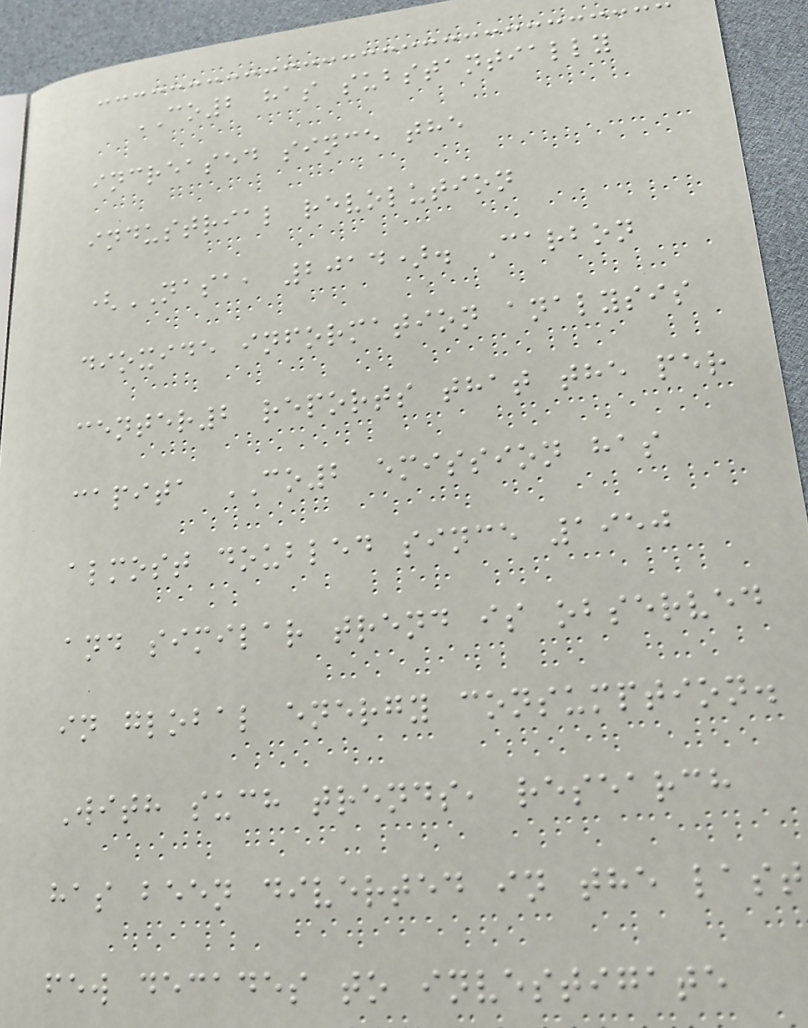CO2 has substantially
increased since the
industrial revolution
(NASA, 2014). Carbon
dioxide information analysis
center2 reports that the per
capita CO2 emission has
almost doubled since 1950
and similar trend is observed
in global energy consumption.
With such trends, research
has been diverted in the last
few decades to investigate
